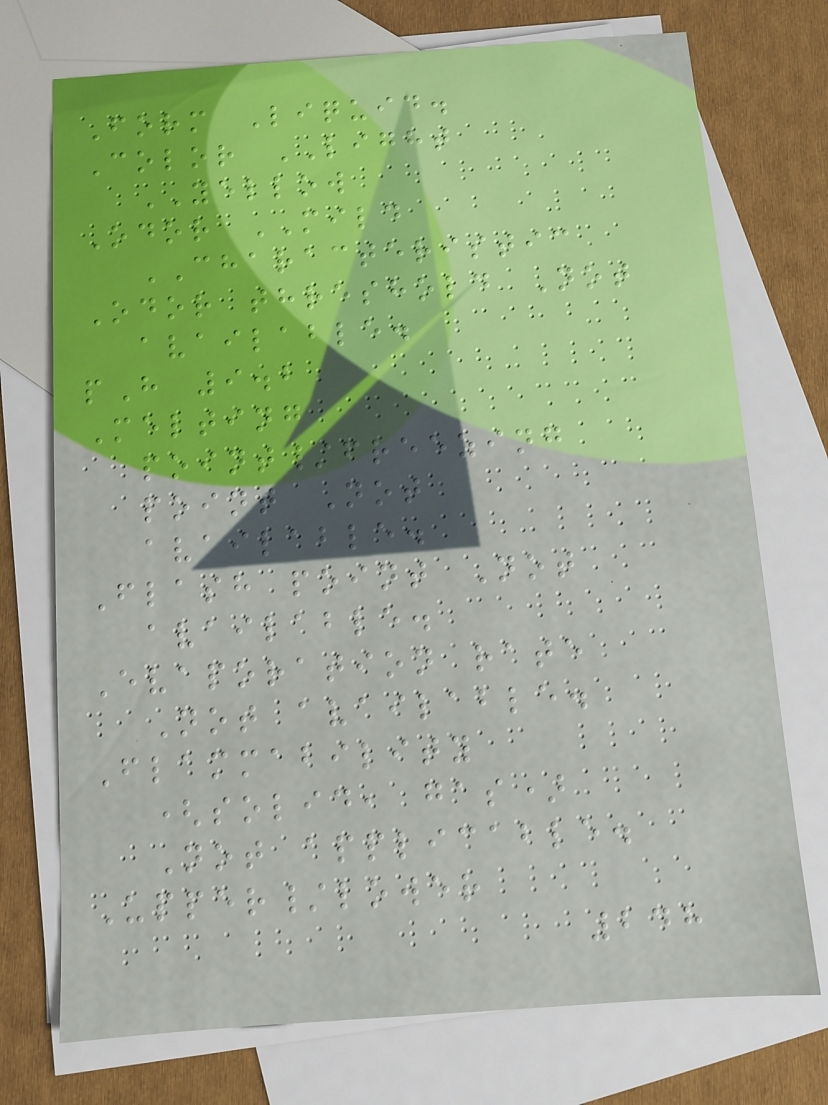Form Liquid.
Color LIGHT
YELLOW
Odor MILD
CHARACTERISTIC
Odor threshold Not
available.
pH 9.2
Melting
point/freezing
point Not
available.
Flash point Not
available.
Evaporation rate
Not available.
Flammability
(solid, gas)
Not applicable.
Upper/lower
248
